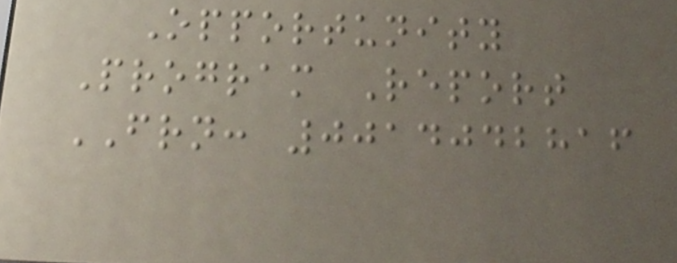Opportunity
Program Report
FRN: 0014042816
